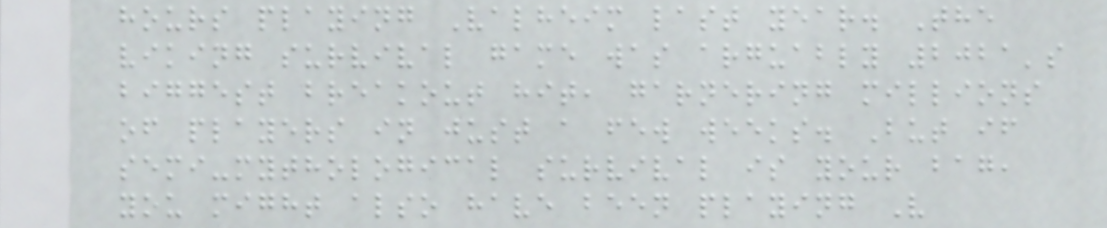hours playing Valheim last year. The
viking survival game was arguably 2021's
biggest breakout hit, garnering millions
of players in just a few weeks. But if
semi-mythological survival is your bag,
you might also have been playing V
